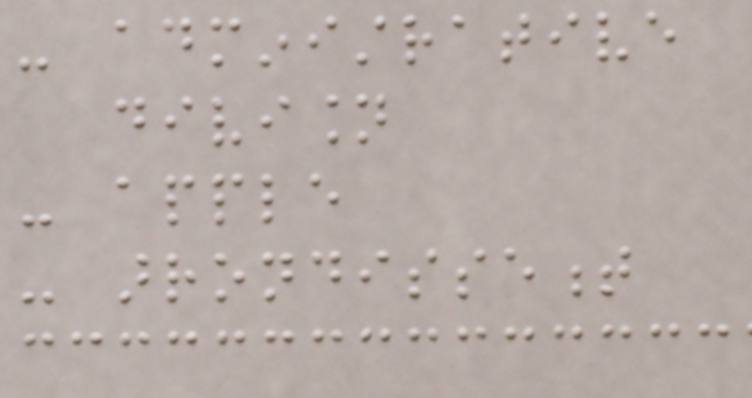- administrative
division
- apple
- arrondissement
